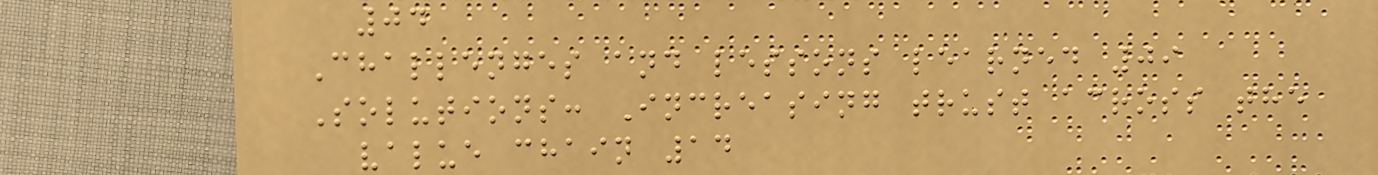04
Challenges and lessons learned 09
Solutions: Increasing trust across the
value chain 14
